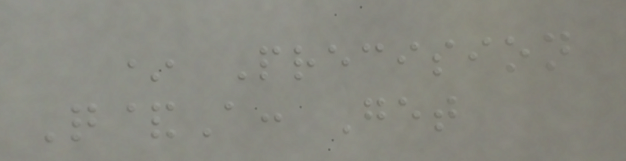* Precision
Q&A: Get
